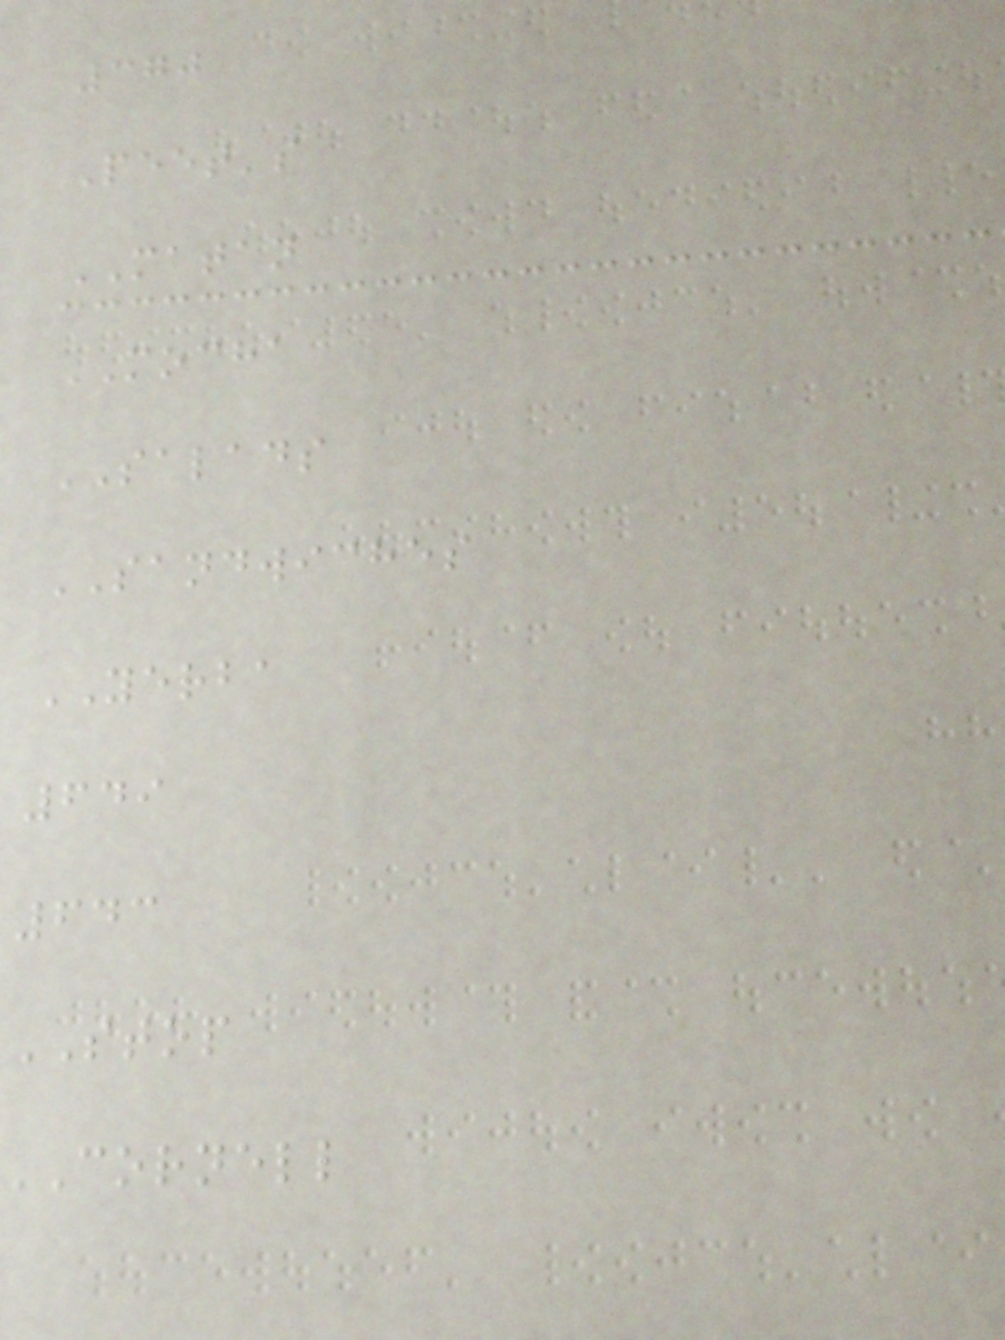370
Peet's
MATAN
MOCHA
SALADS
SANDWICHES
YERBA
649
643
STOP
cornell
